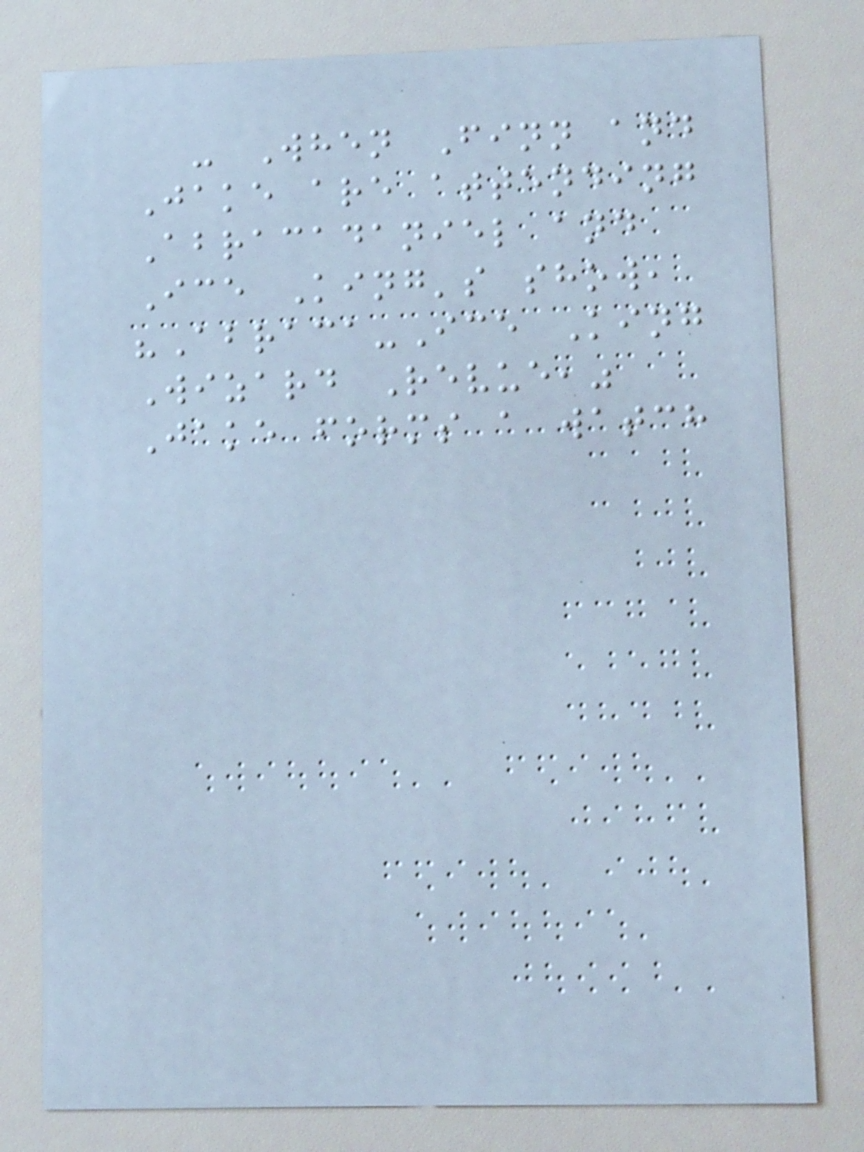- When Finn and
Jake are attending
Abracadaniel and
Ice King's show,
"Abraca-Ice King
Wizard Revue,"
Jake forms a watch
